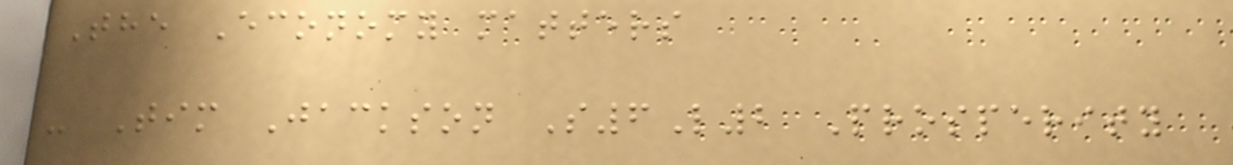The Economy matters
- Tim Jackson S6L2 Prosperity
